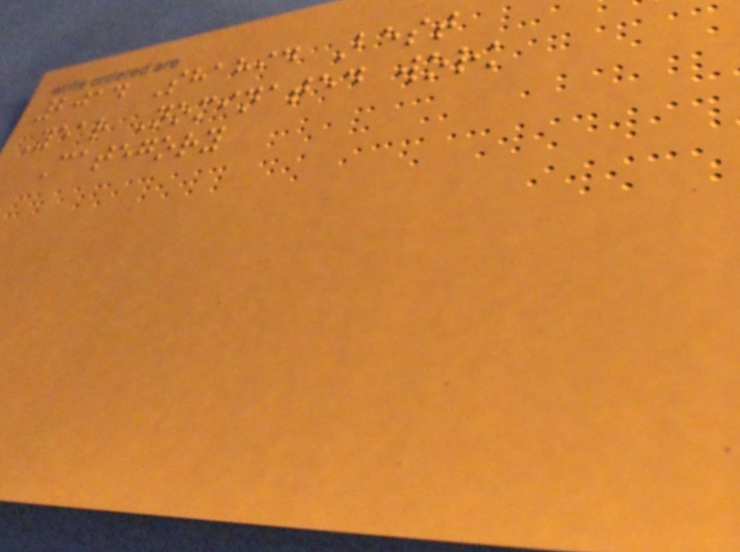2014 Shahid Best
Year Nominated work
Category
